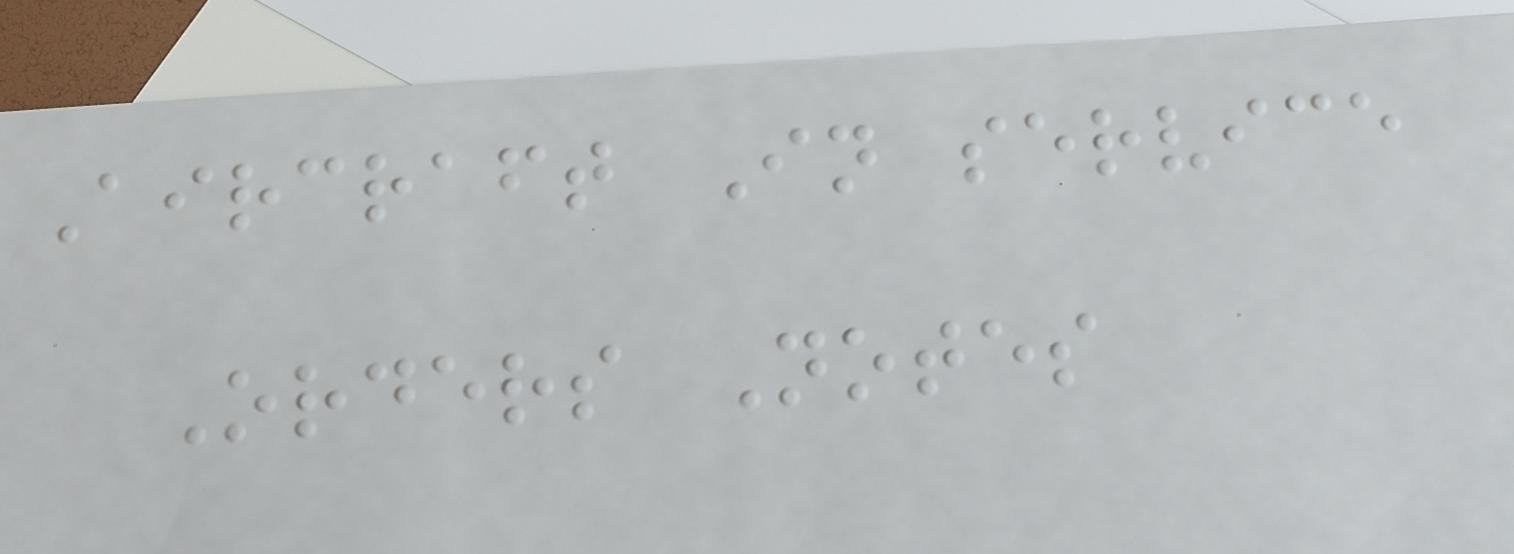Aircraft In service
Orders Notes
